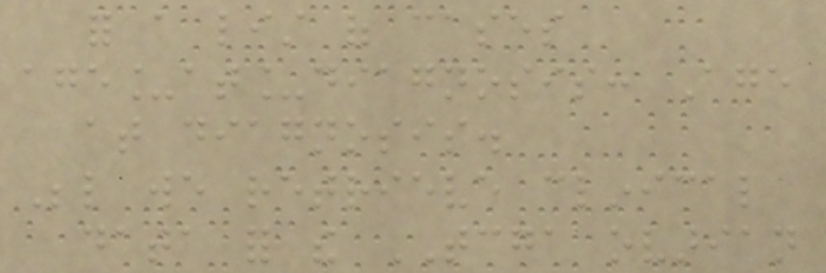for a list of cases
age_at_diagnosis: Age
at diagnosis.
Below we retrieve clinical
data for the TCGA ovarian
